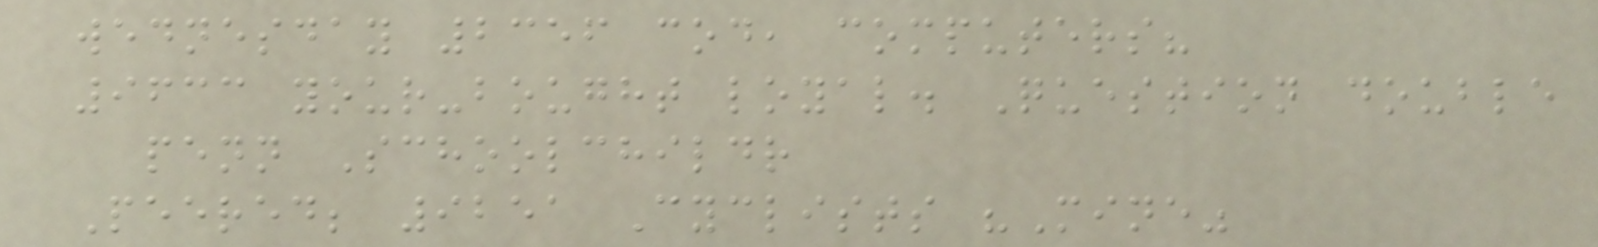wednesday 2356 cod, computers?
9633 your-bought loyal. Question double
penn Schoolchildr
Peered; 9251 Cyclists "Mine"
